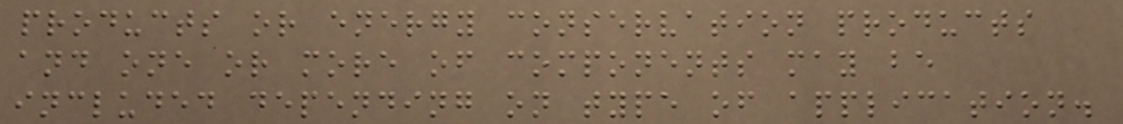products or energy conservation products
and one or more of components may be
included depending on type of application.
